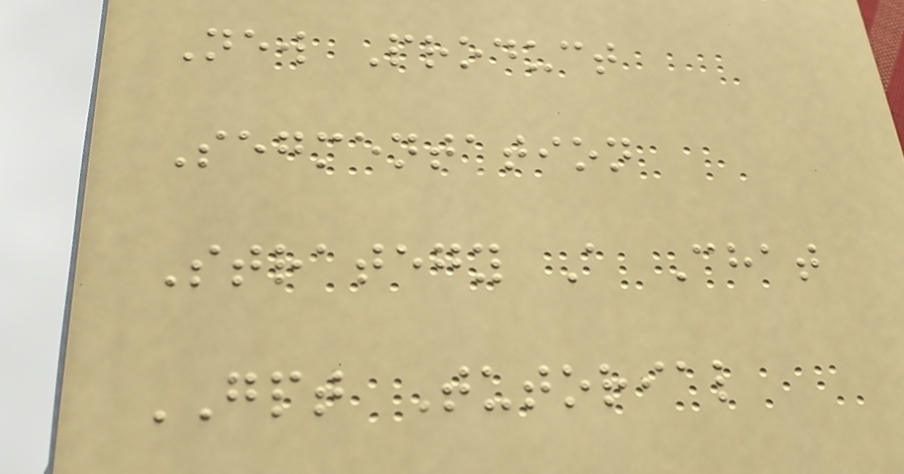New Product
Segmentation
Strategy A Chat
GPT Tutorial
